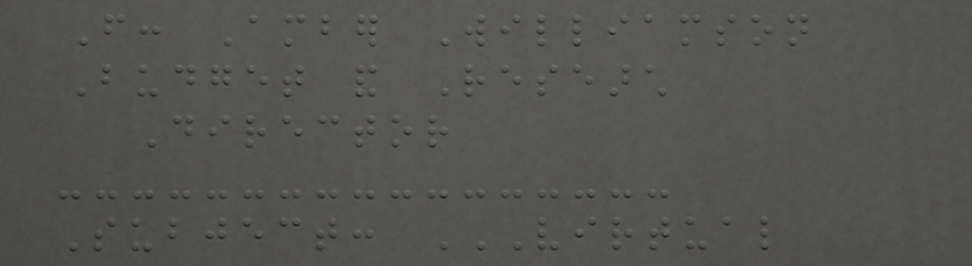From: Amber Williamson
Budget and Research
Director
Subject: VIRTUAL
